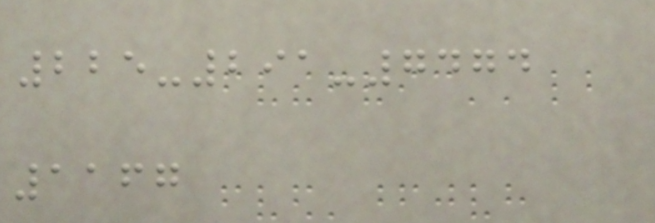225-291-7474
1167
